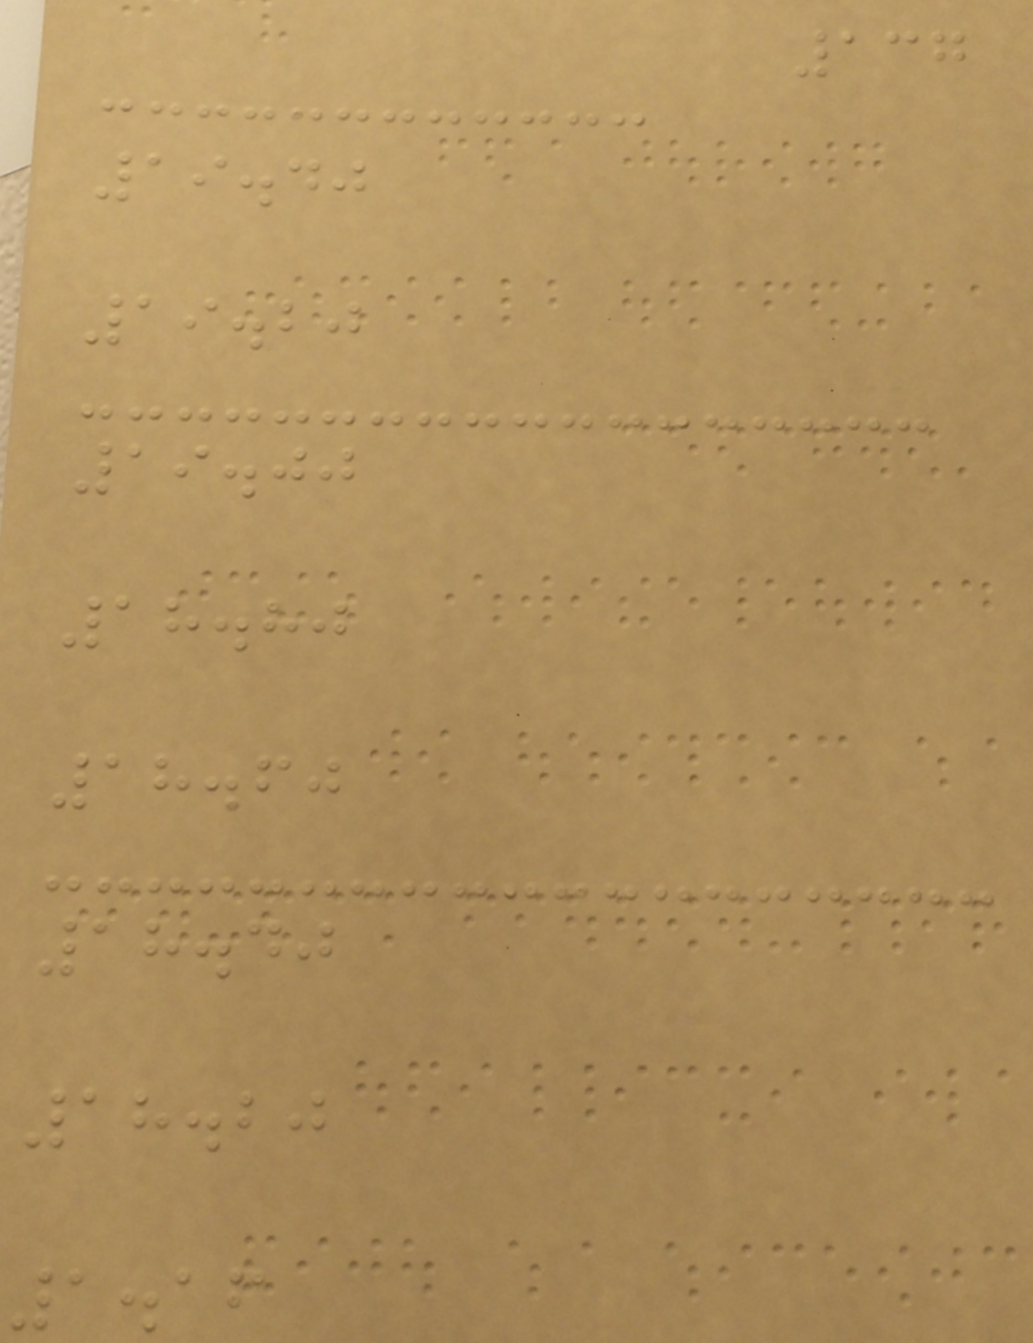137
19.40
19.20
19.00
18.80
18.60
18.40
18.20
1.16
